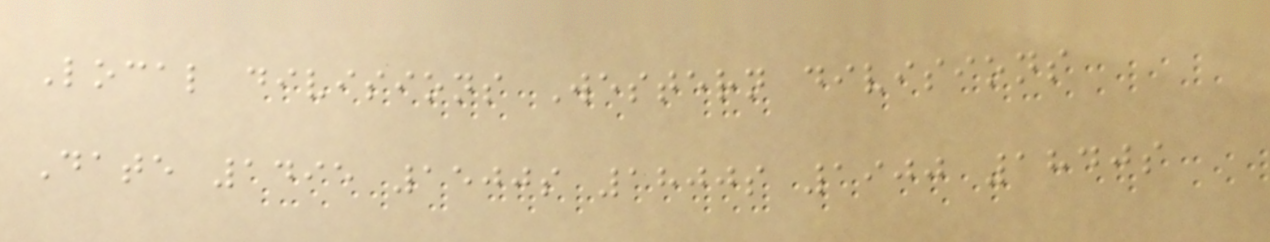Local divisions Western divisions
Date 1495 1500s 1800s 1900 1840s
